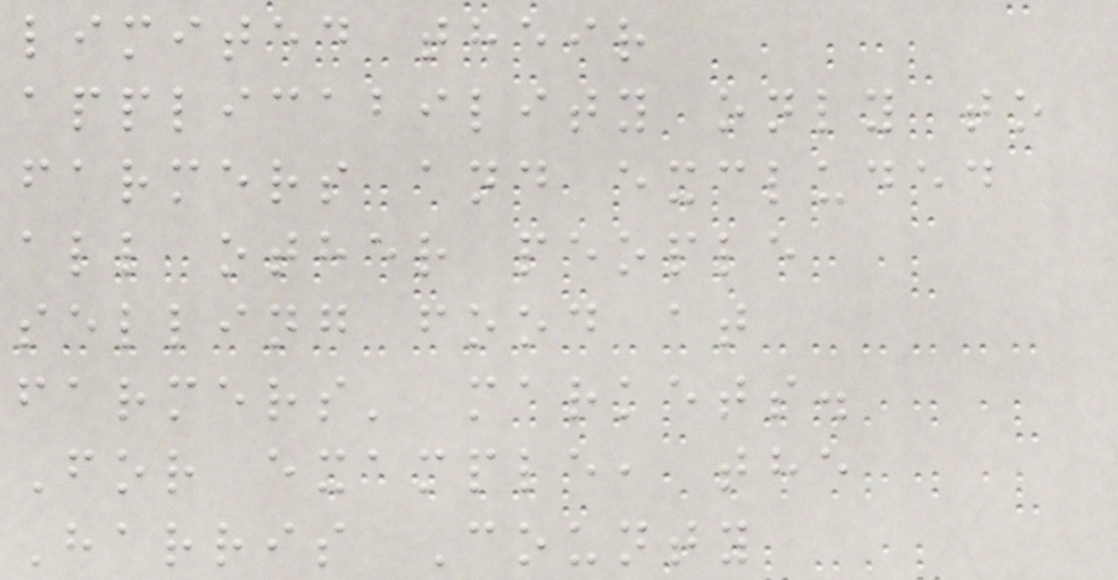limited their
applicability only to
farmers and excluded
all other people
selling food at
farmers' markets.
For example, the
Harris County
